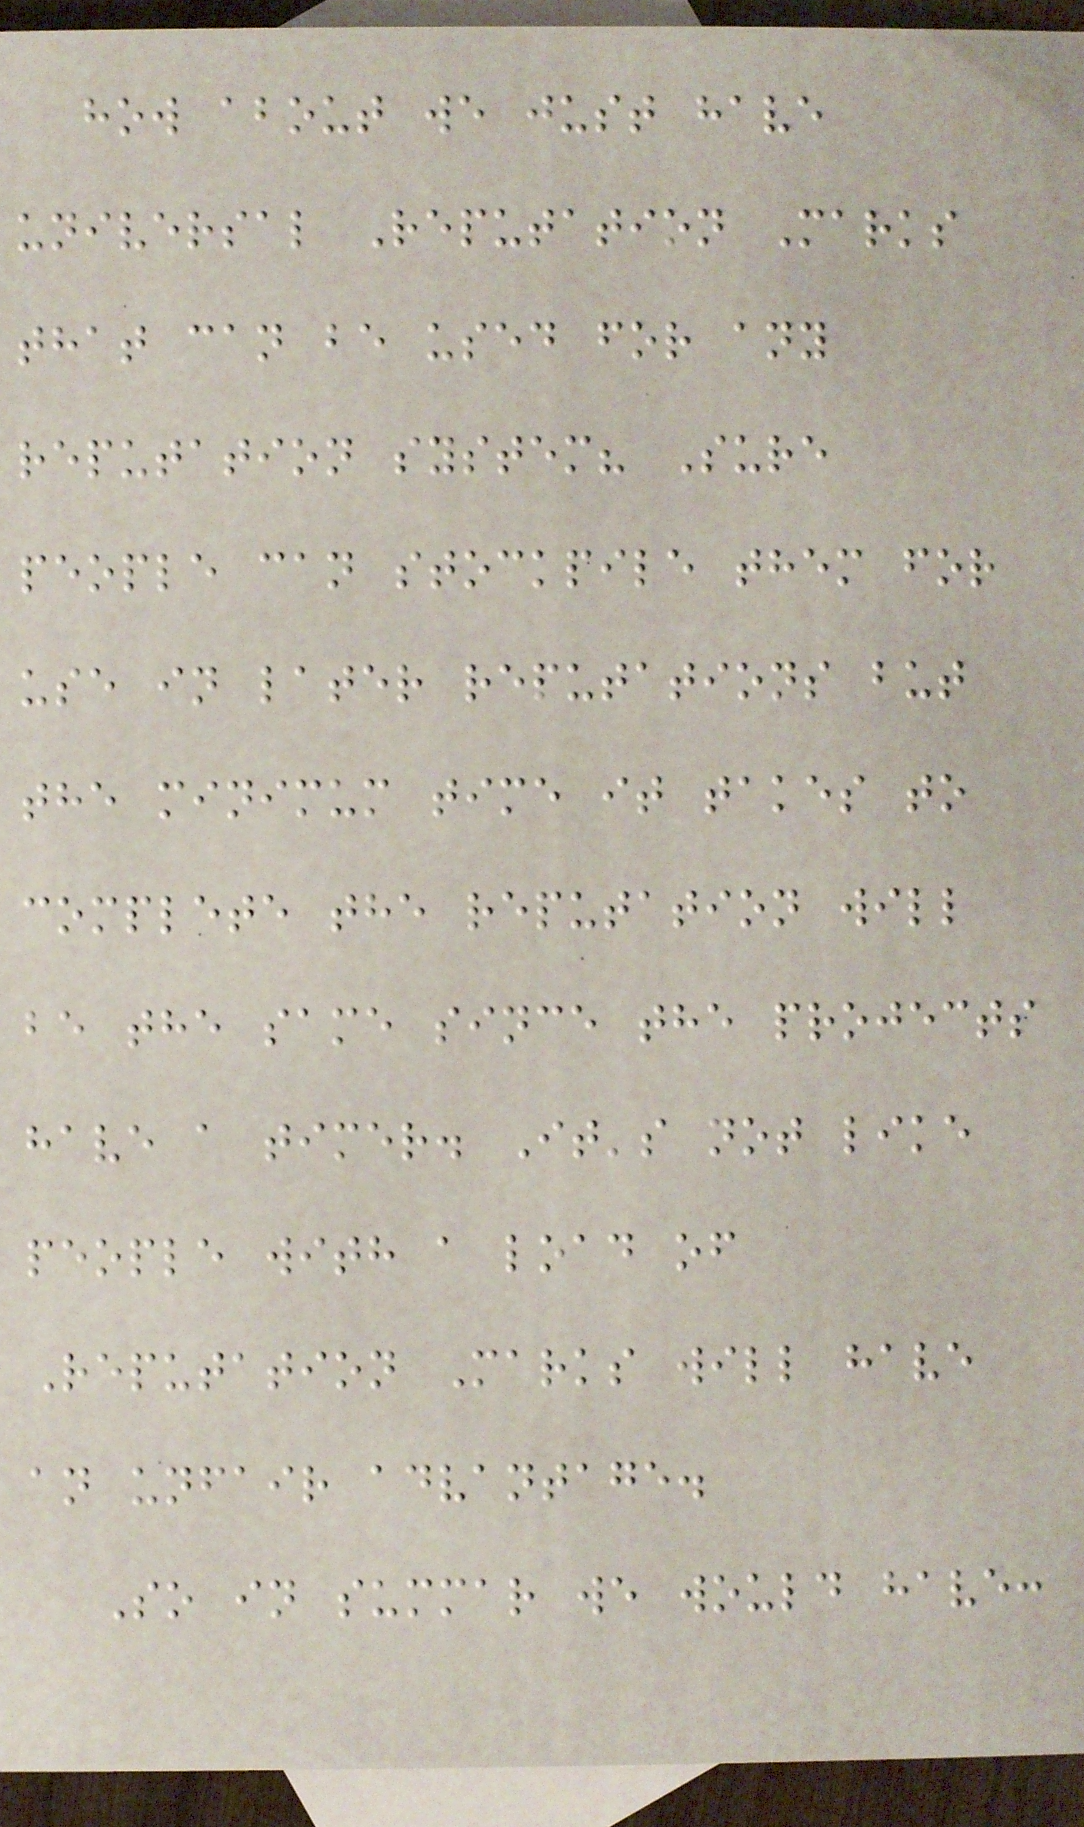how about we just have
universal Reputation Marks
that can be used for any
reputation system? Sure
people can stockpile them for
use in later reputations but
the minimum time it takes to
complete the reputation will
be the same since the projects
have a timer. It's not like
people with a load of
Reputation Marks will have
an unfair advantage.
So in summar we would have:
